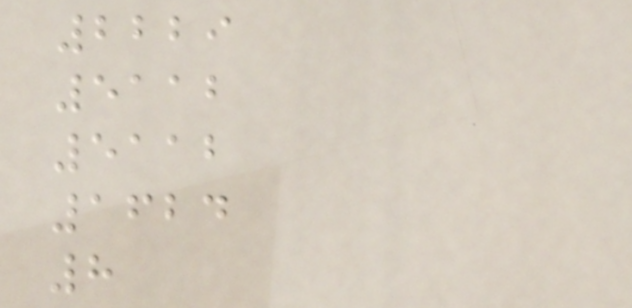2229
5112
5112
1624
8
